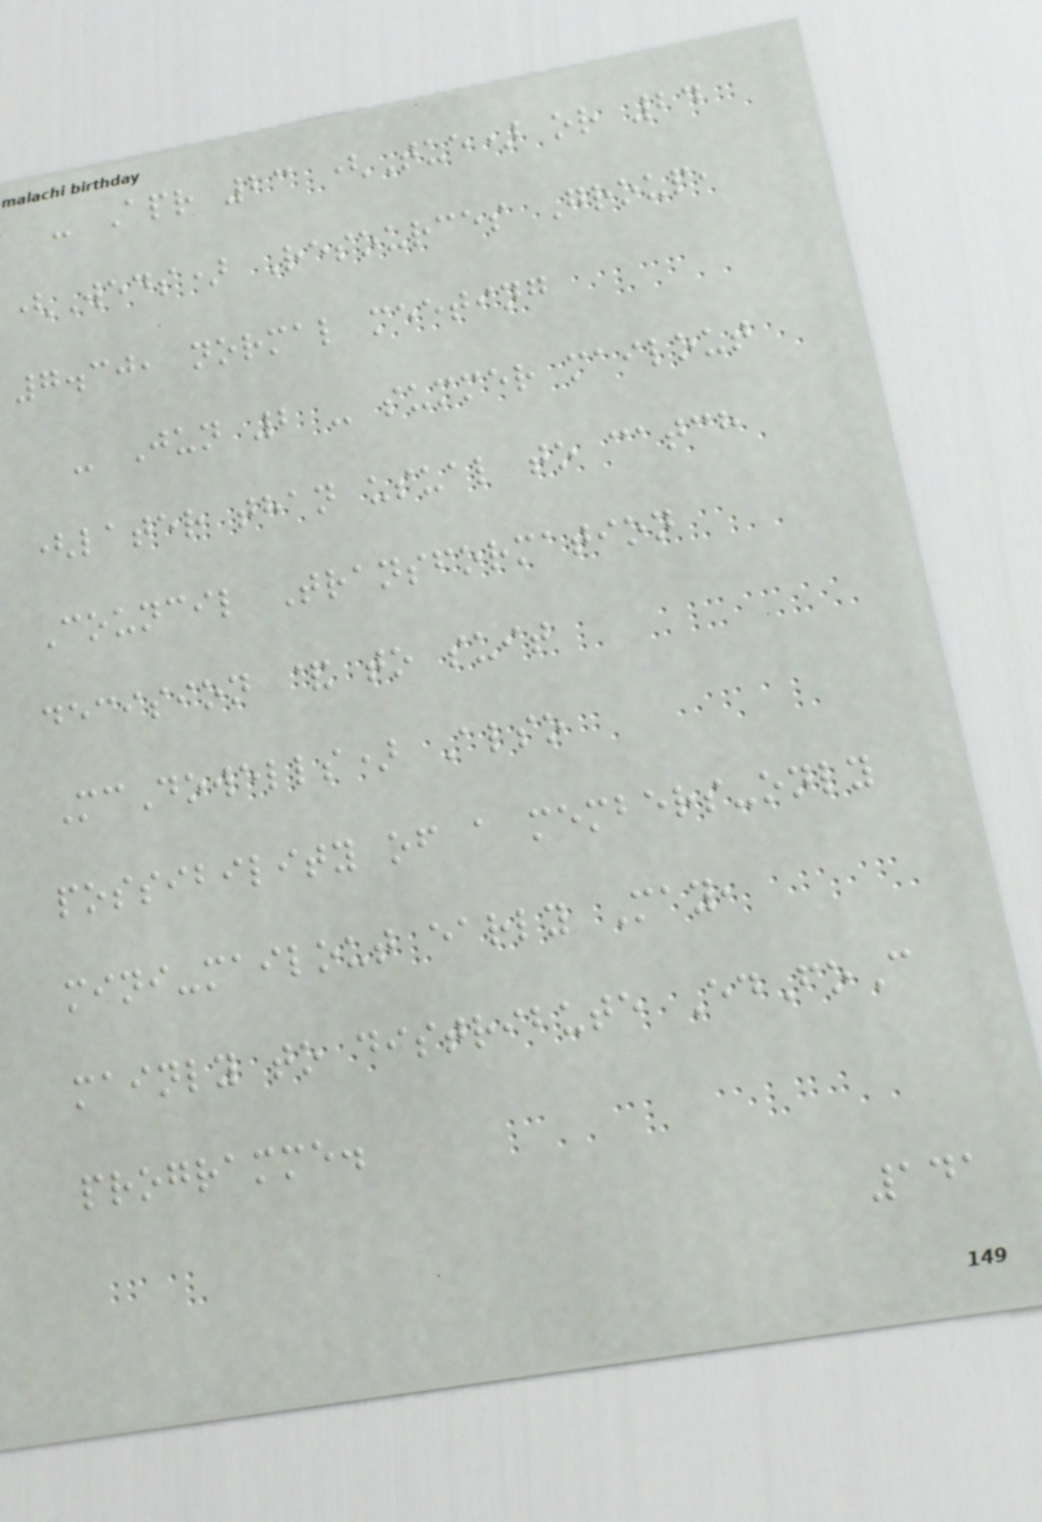- Apr 23 (Tue) or 24
(Weds) Resources Group,
7.30, normal meeting
- Jun 2 - summer mailout
(later than usual to catch
Council Transformation
decision & to suit
McDowells) Also
possibility of a members-only
mini-mailout early May,
mainly to distribute EdFoC
programme.
141
